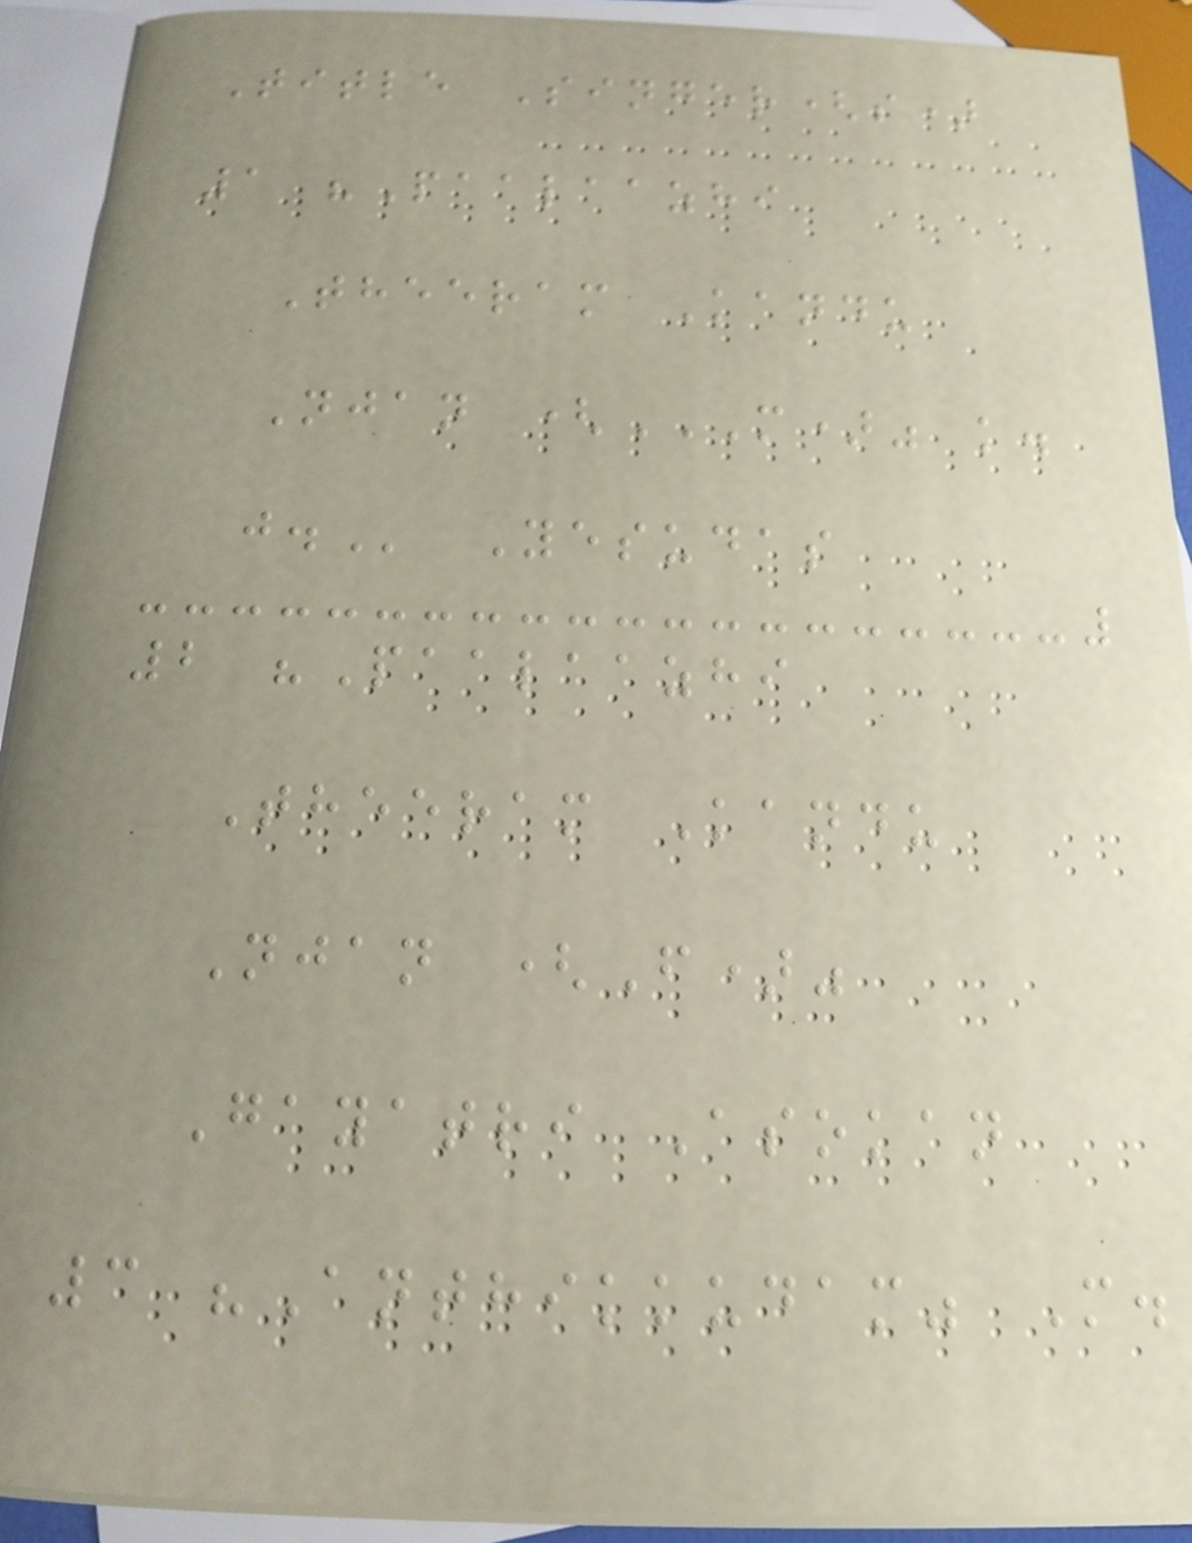Title Singer(s)
1 "Paalaazhi
Theeram Kandu
Njan (M)" K.
J. Yesudas
2 "Paalaazhi
Theeram Kandu
Njan (F)"
Gayatri Asokan
3 "Anthikkudam" M.
